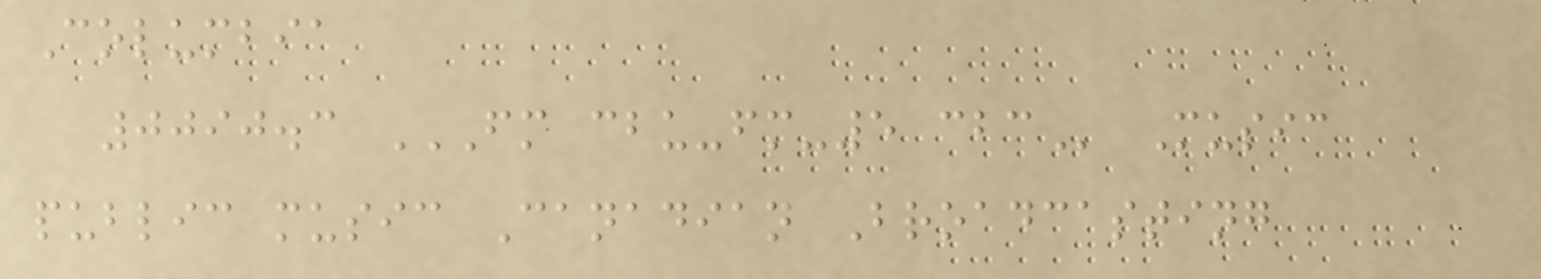Columbia
0090.3 FM CBU-FM-5 CBC Music
public music Canadian Broadcasting
